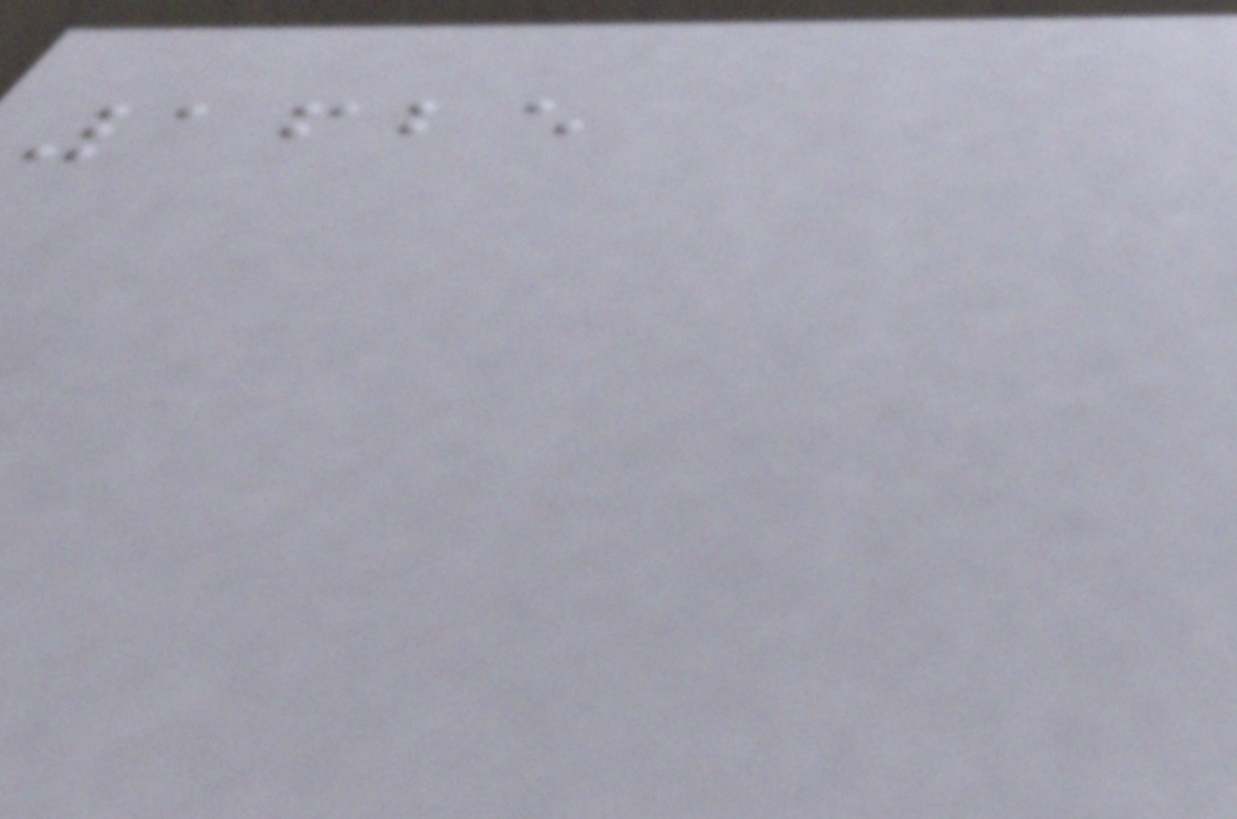1625
